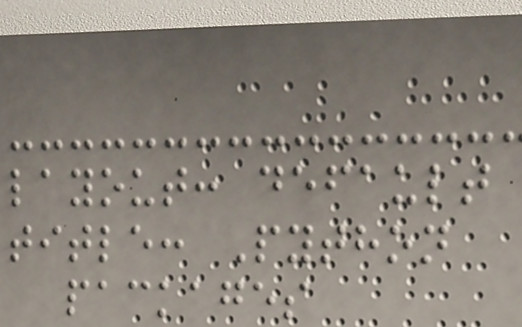layout: default
title: Python
packages
